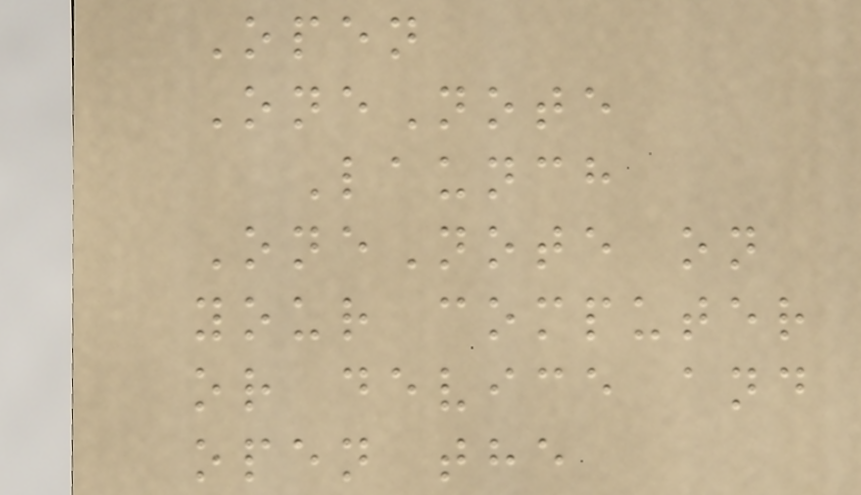Open
OneNote
Launch
OneNote on
your computer
or device and
open the
